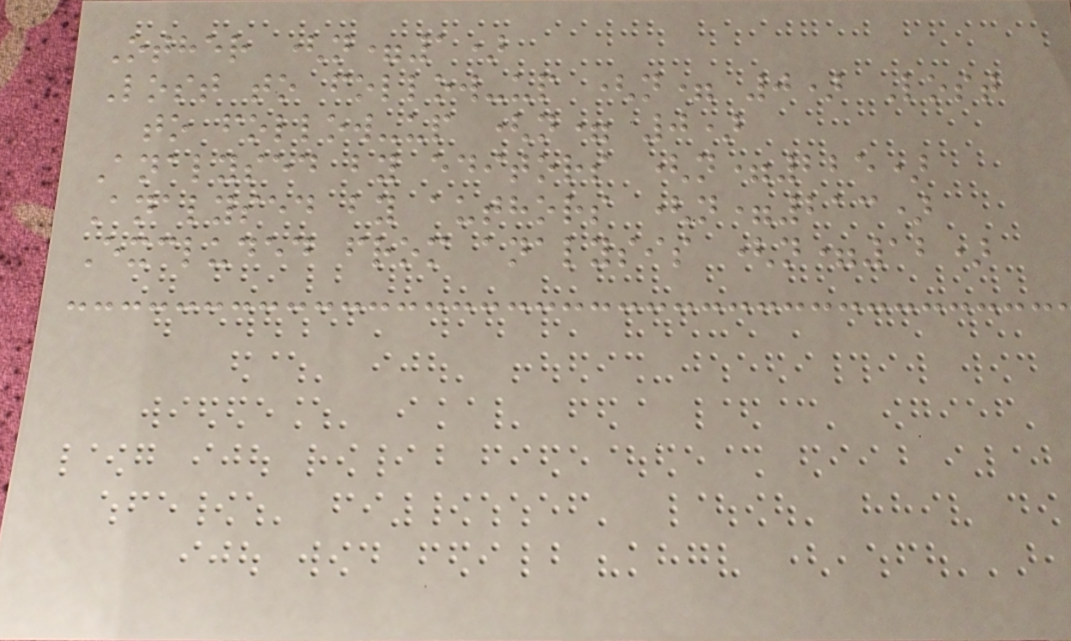Other (n=1)
Lost to follow-up (n= 0) Lost
to follow-up (n= 0)
Analysed by editors (n=225)
Analysed by authors (n=213)
Excluded from analysis (n=12)
